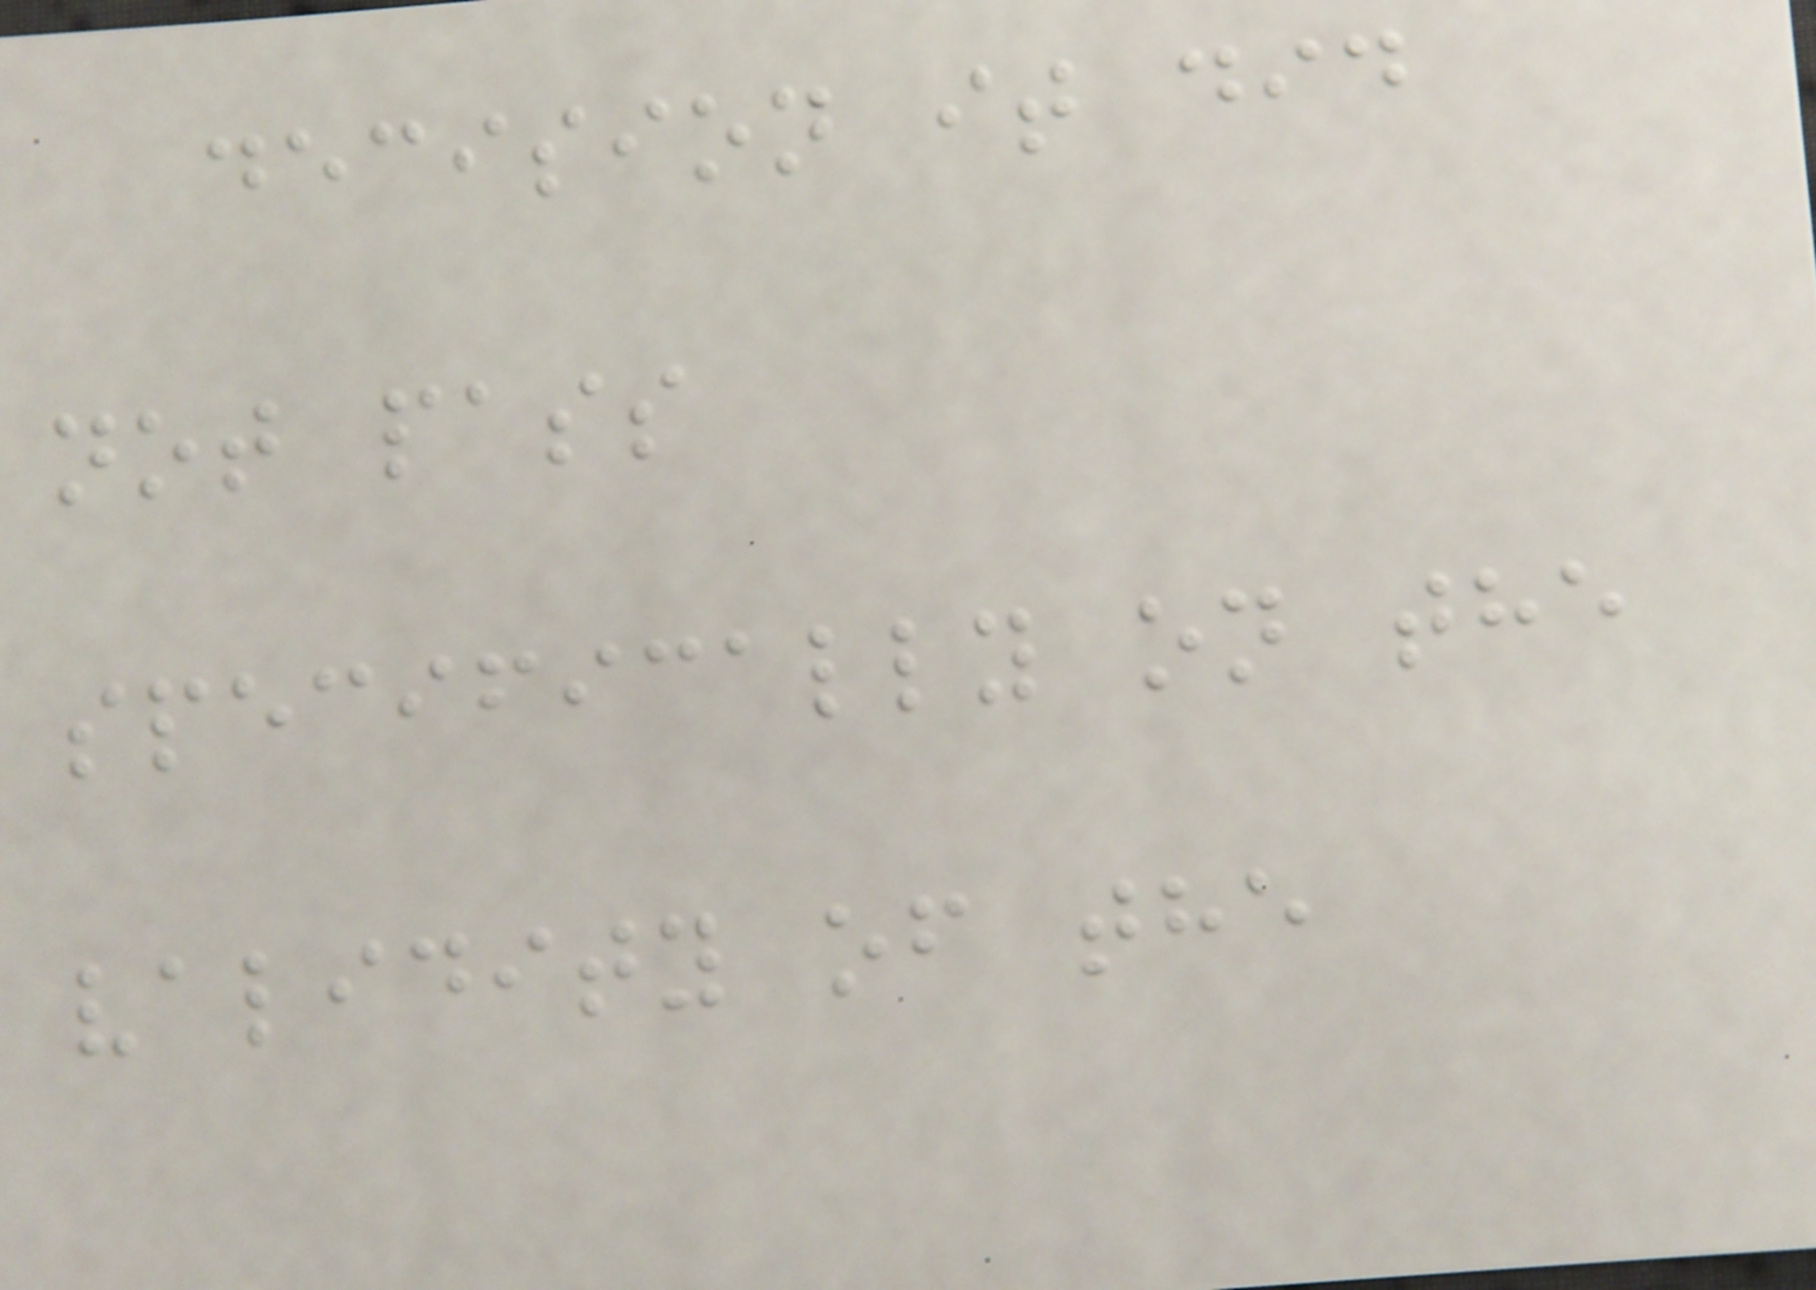decision it did
not pass
specifically on the
validity of the
